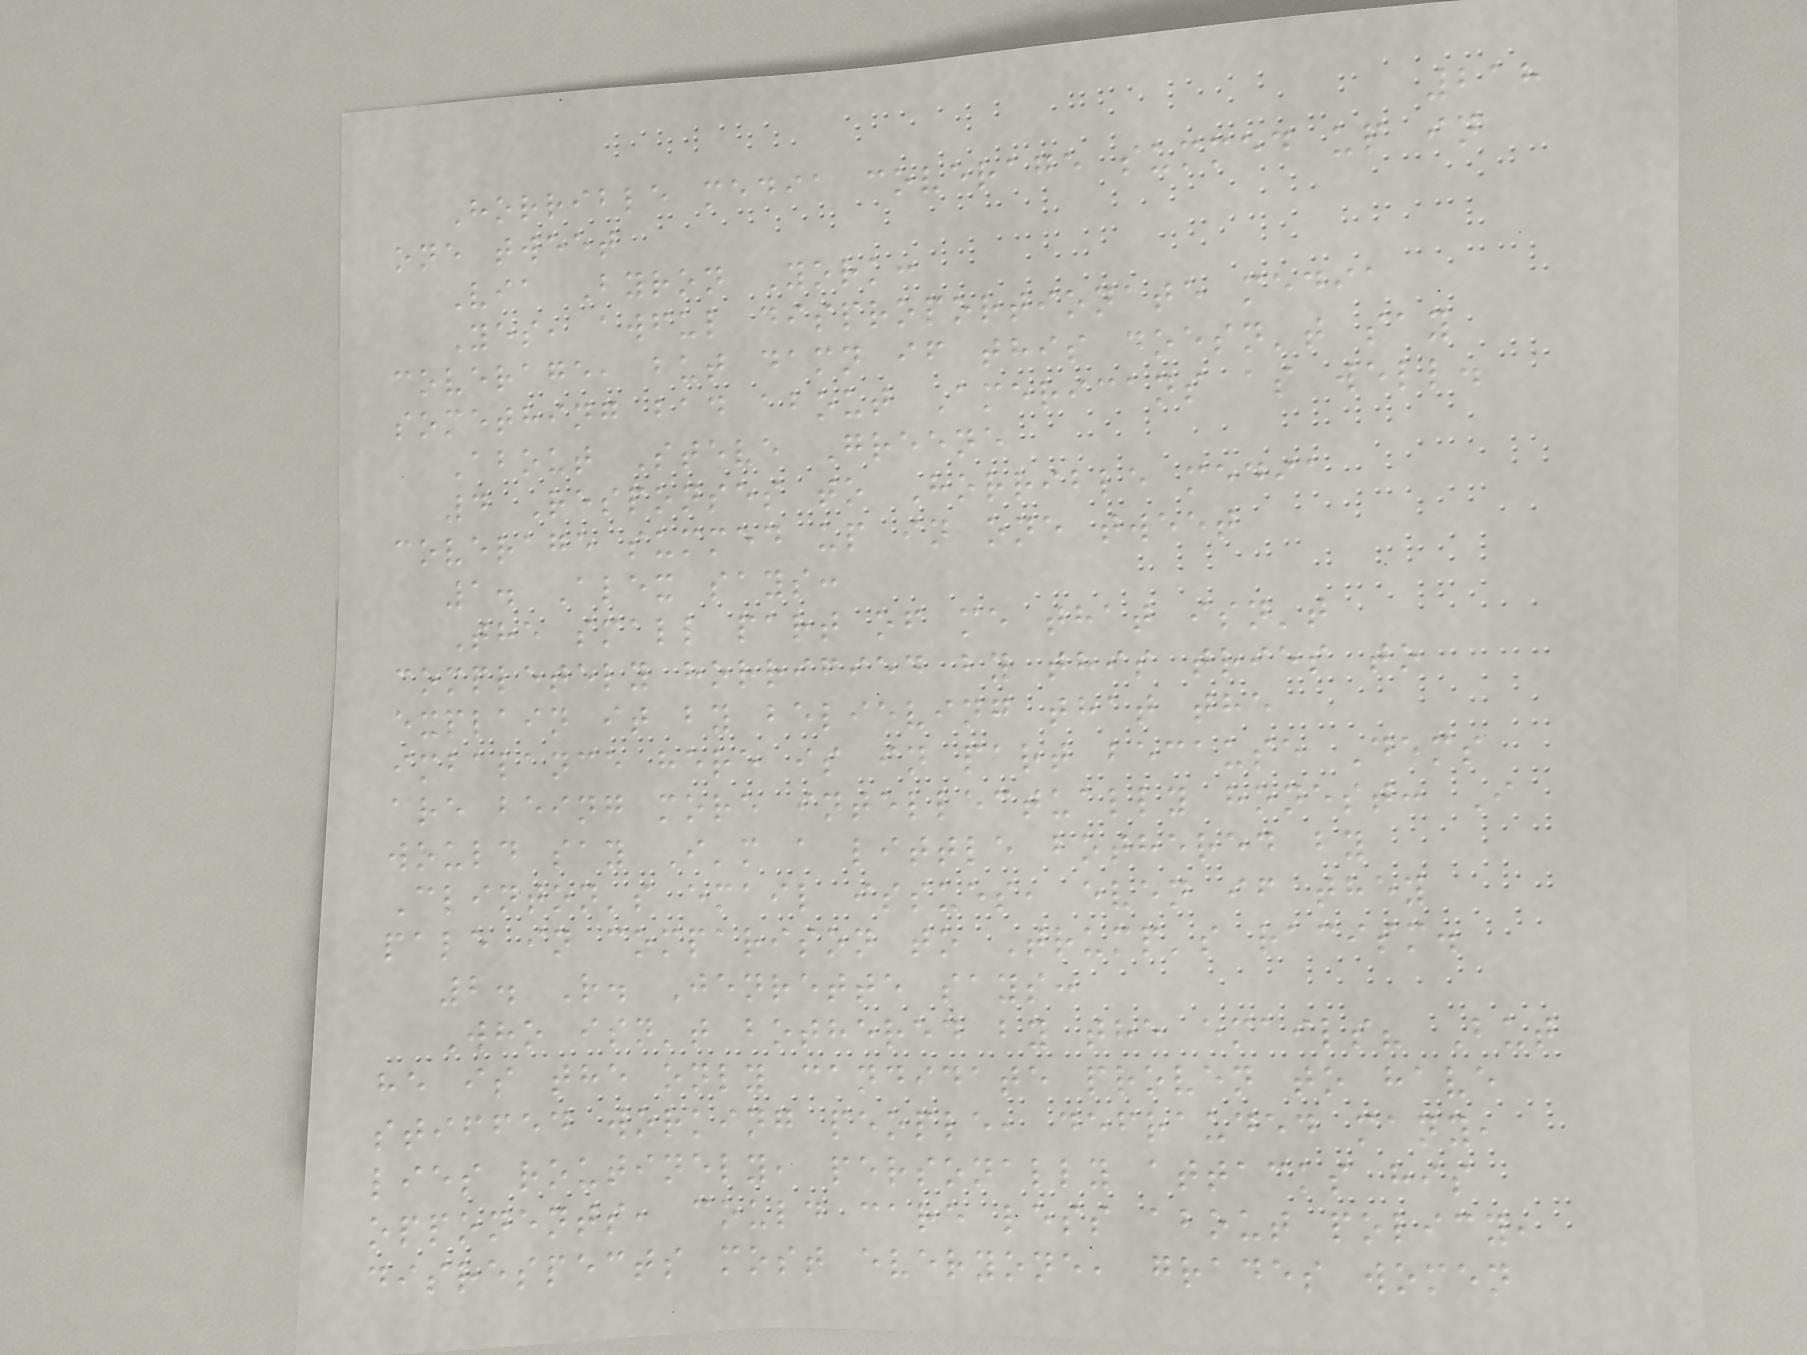218
Horrible media coverage summed up in
one tweet
Via Byron York:
Yes, awful disproportionate media
coverage, but damn if this doesn't say
something bad about Americans as well.
About Steve Greene
4 Responses to Horrible media
coverage summed up in one tweet
1. Alex says:
The small part of me that isn't
completely horrified by this tries to
explain it by believing that the
imbalance here is in part because Dems
are being more intellectually honest: I
would say I'm a little bothered by
Clinton's email issues, even if they
pale in comparison to Trump's racism.
2. R. Jenrette says:
Who isn't bothered by the emails? But
he is the only candidate proven to have
stiffed working people, defrauded many,
lies routinely, personally attacks his
opponents, could care less about policy,
disrespects most everyone, grades women
